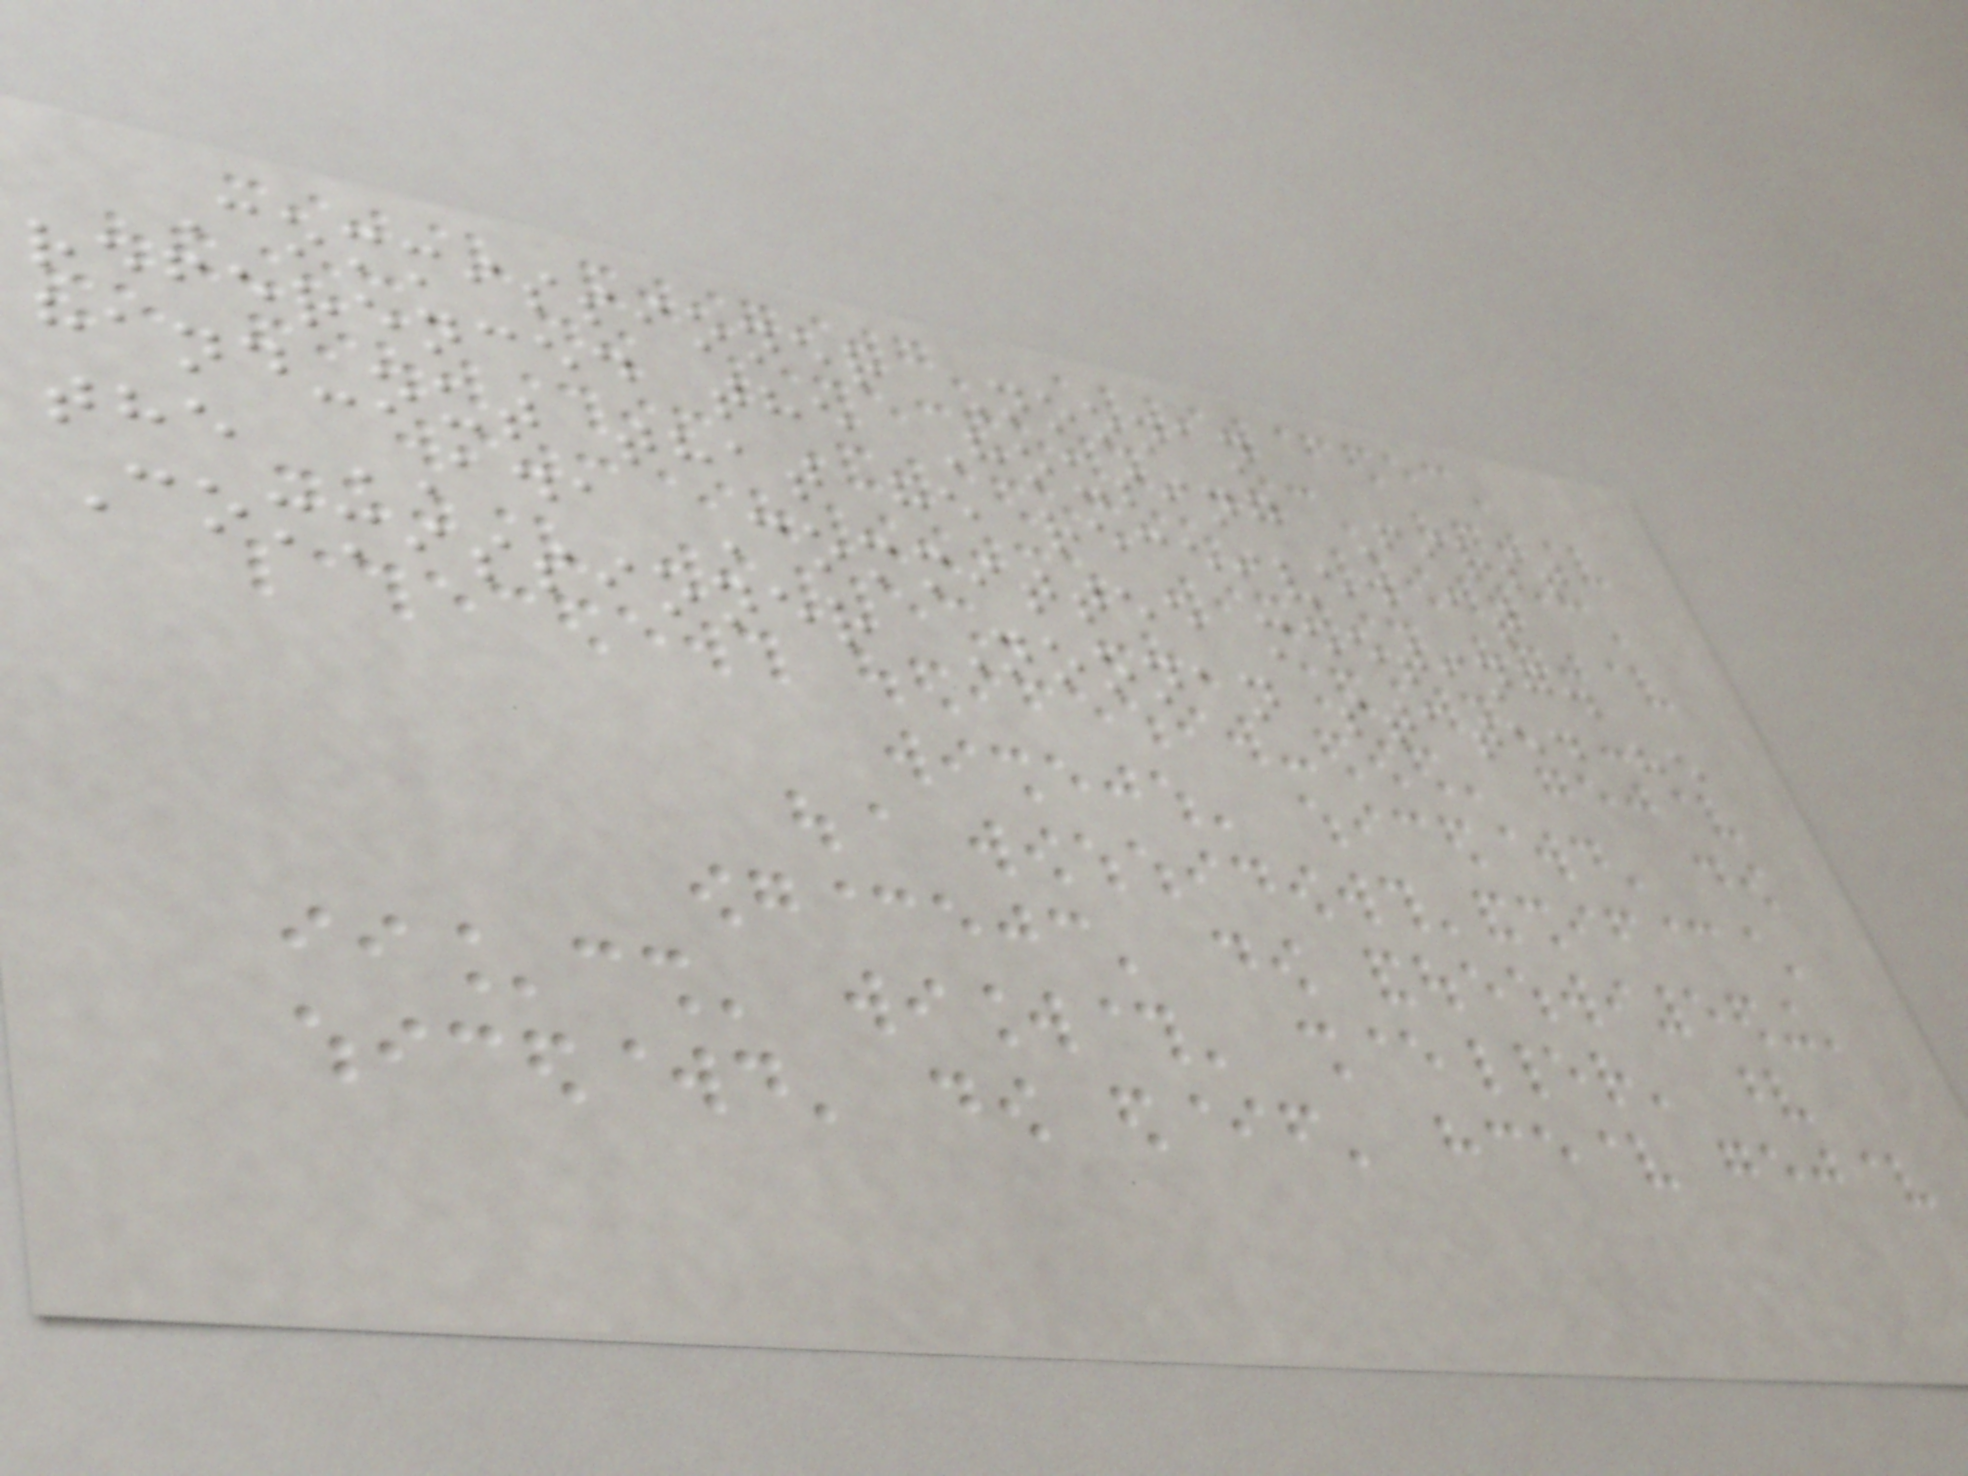Commissioner Noonan
referenced the Housing First
hand-out that he received at
the ADA Committee meeting.
Commissioner Noonan stated he
